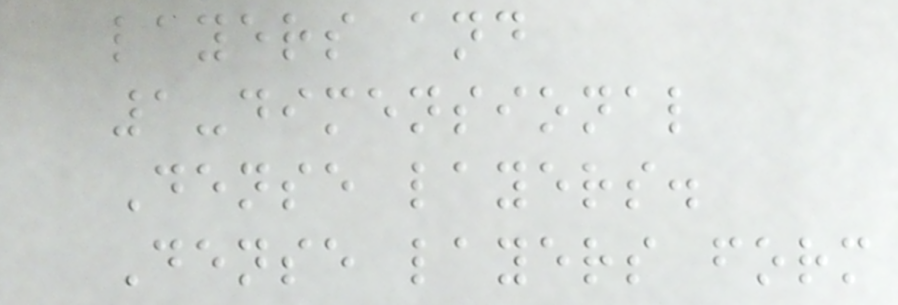layers and
1-dimensional
Dense layers.
Dense layers form
